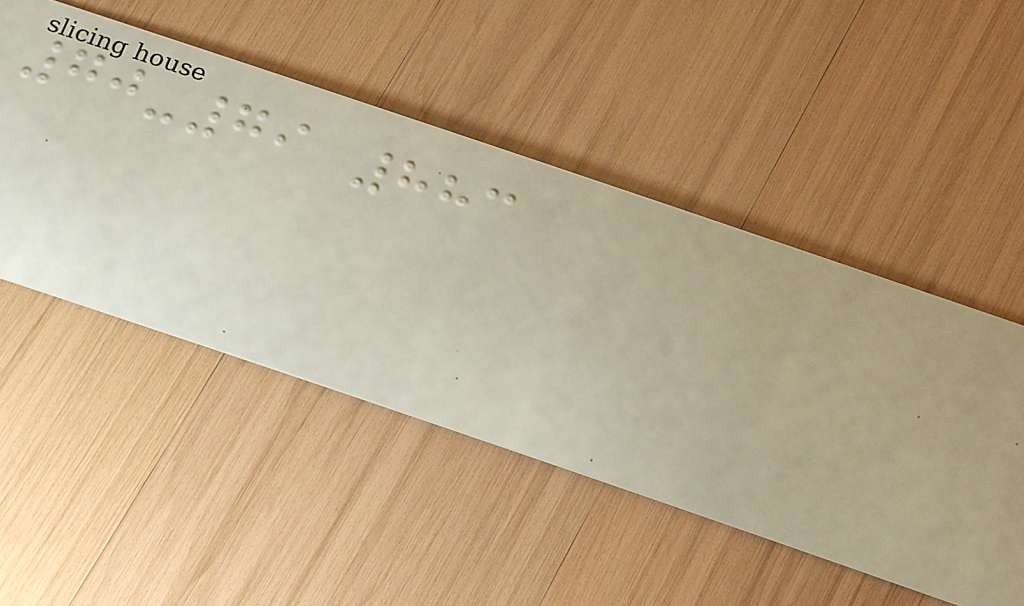70-79 883
